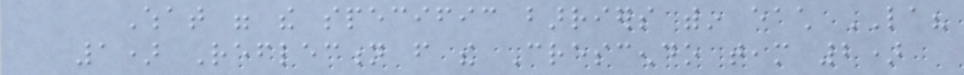What were the specific barriers within each LA?
1) Reflection from the Crescendo team 2)
